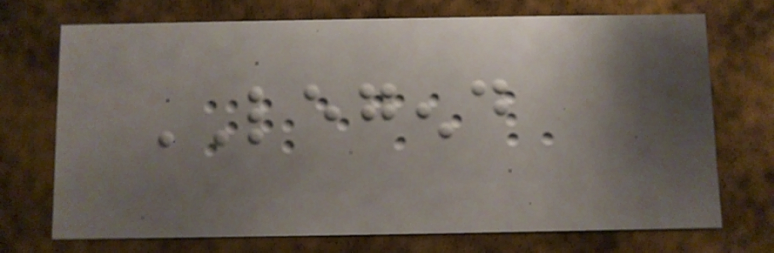LEGEND
